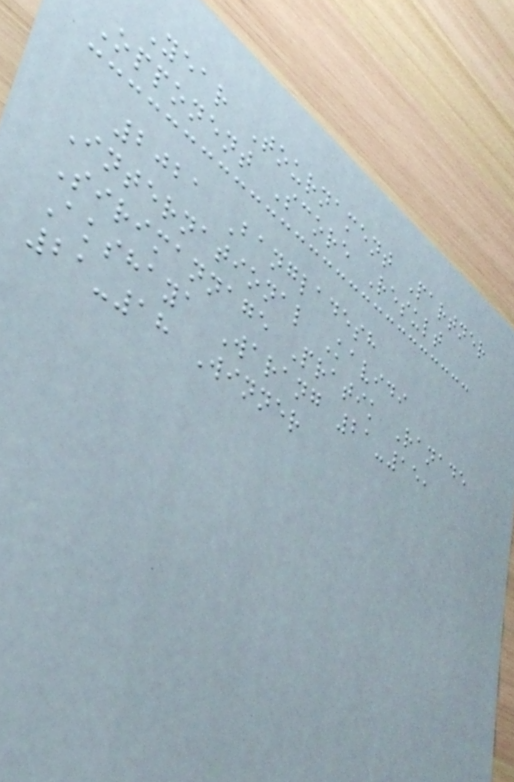Year Tournament Partner
Opponent Score Result
2021 Bangladesh
International Kavidi
Sirimannage Pratik Ranade
Akshaya Warang 21-15,
21-18 Winner
